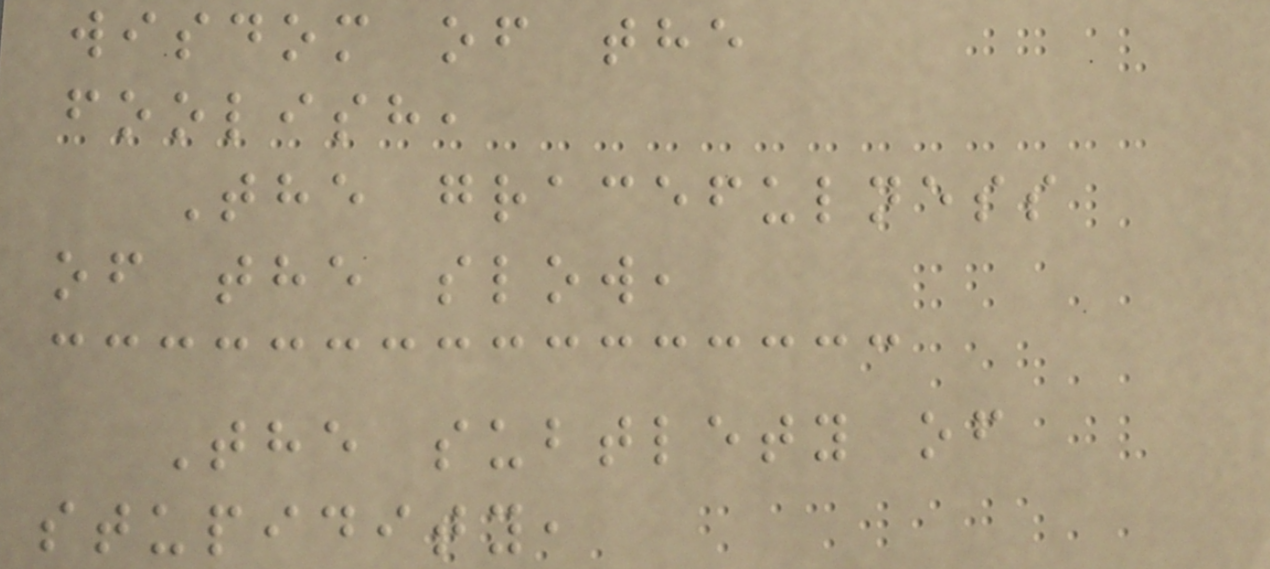wisdom of the
foolish,
The gracefulness
of the slow,
The subtlety of
stupidity,
